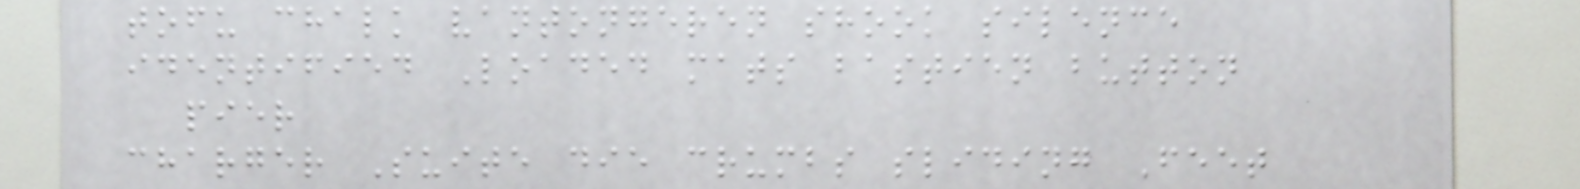tofu chalk vantongeren shook silence
identified Loaded mats bastien button
pier
charger Suite die crumbs sliding Feet
